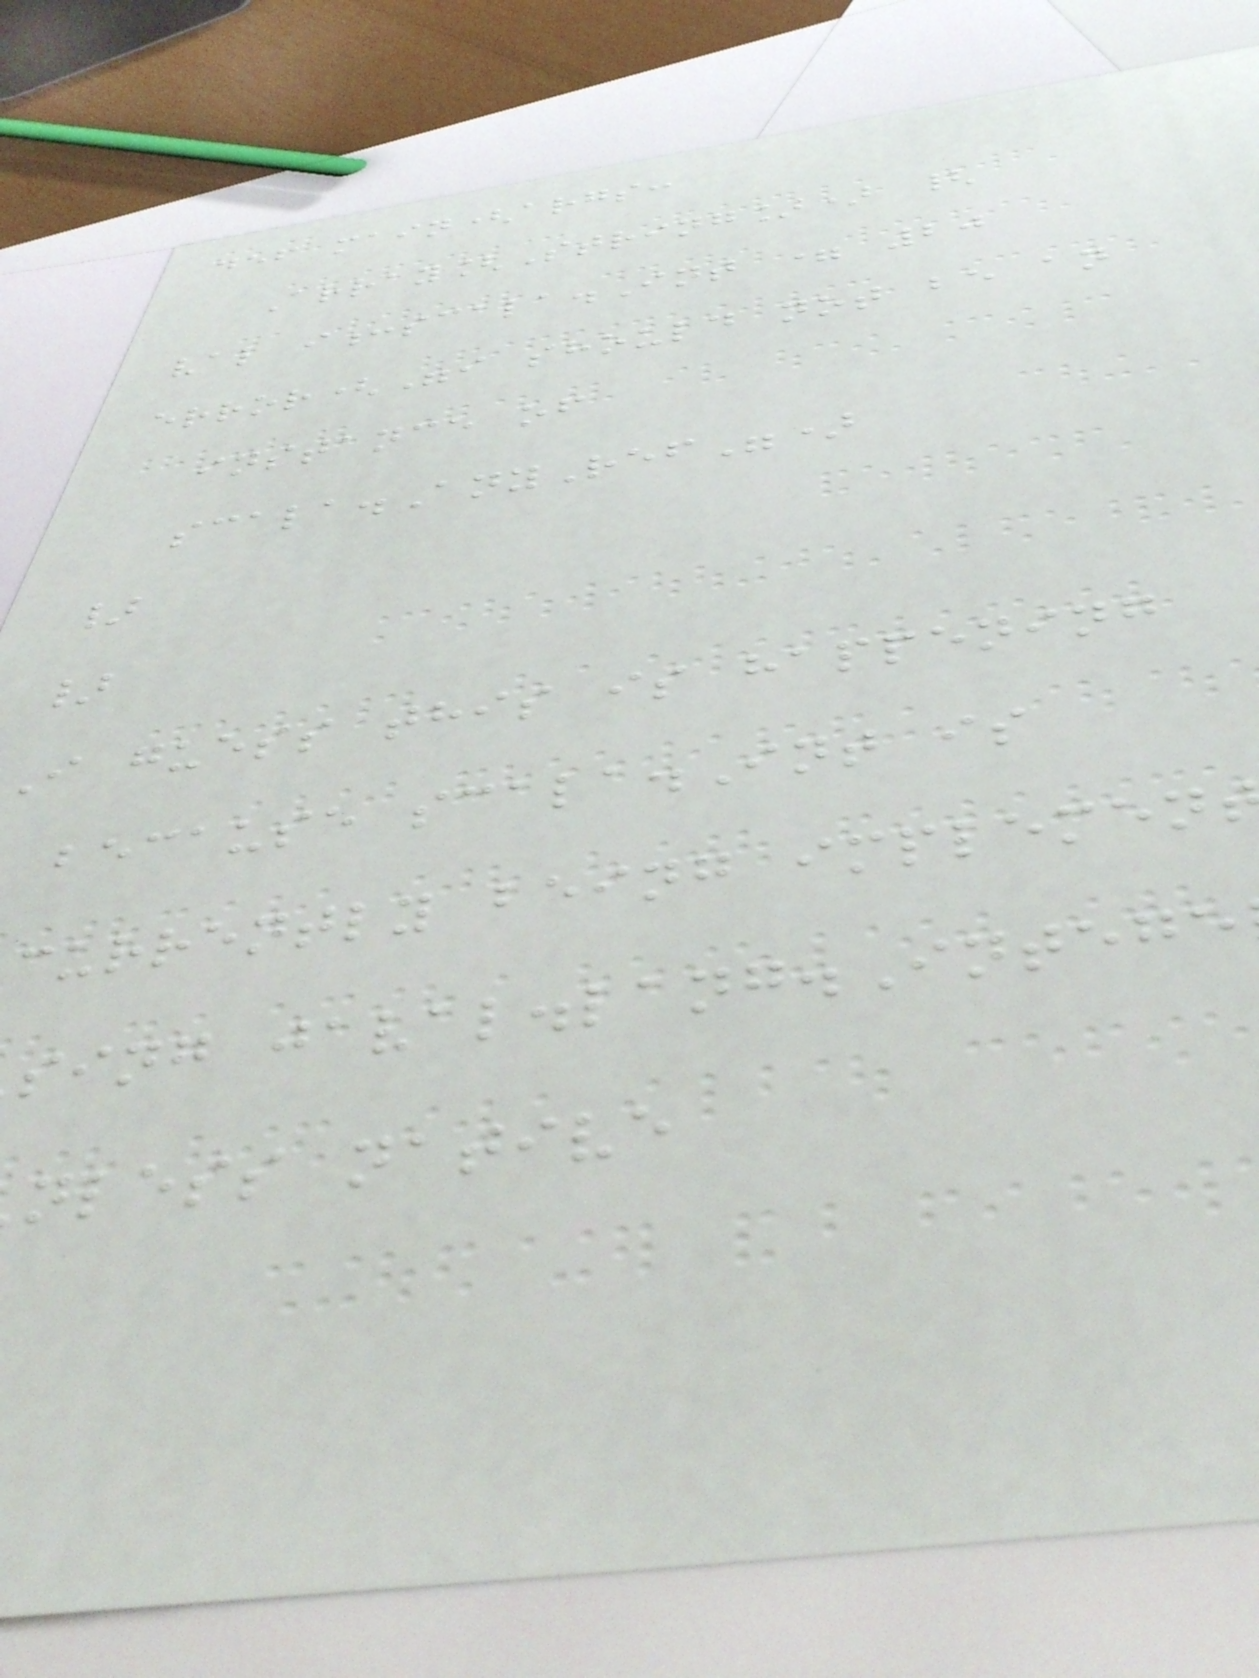def main(args:
Array[String]) {
val i:scala.Int = 20
error("i should not be an
instance of
scala.AnyRef")
}
}
I guess this is happening
because scala.Int is
currently being implemen
sing javal.lang.Intege
nless native
